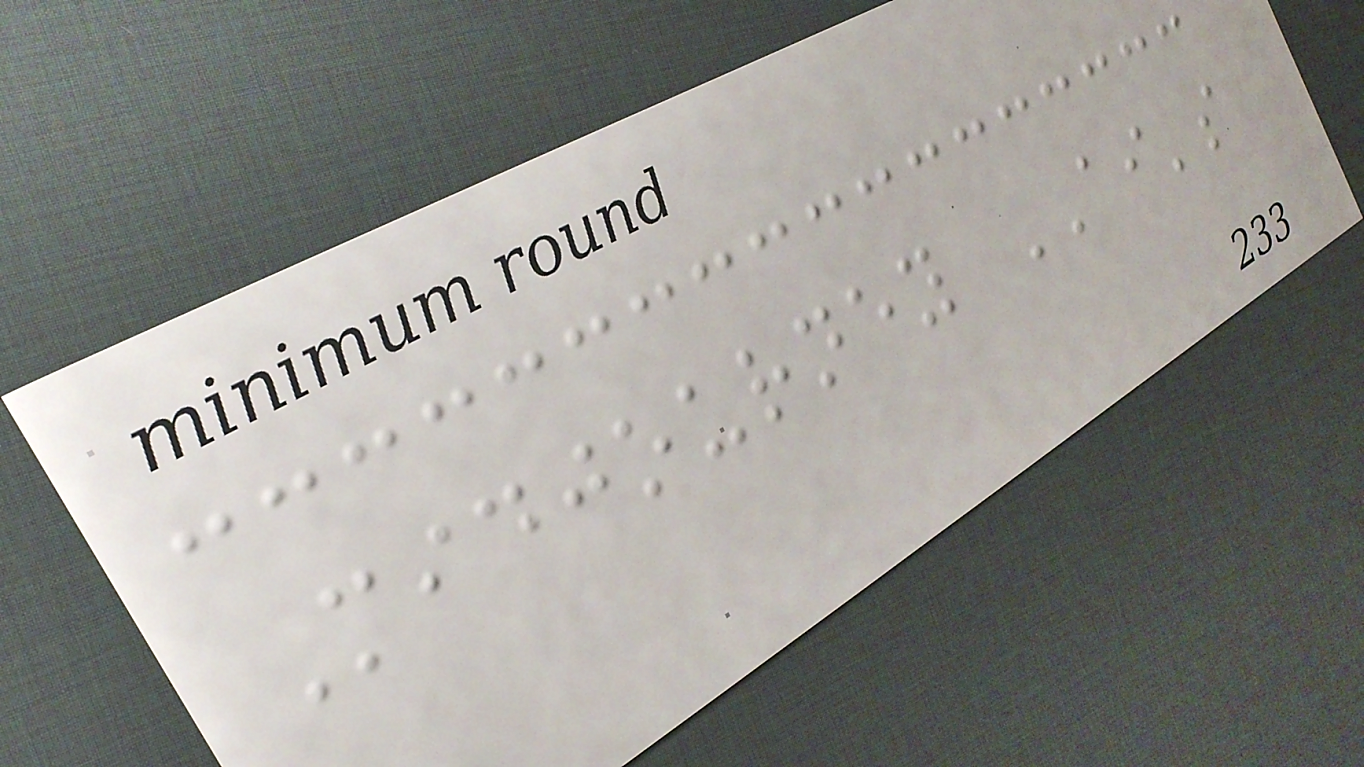Midjourney AI's
